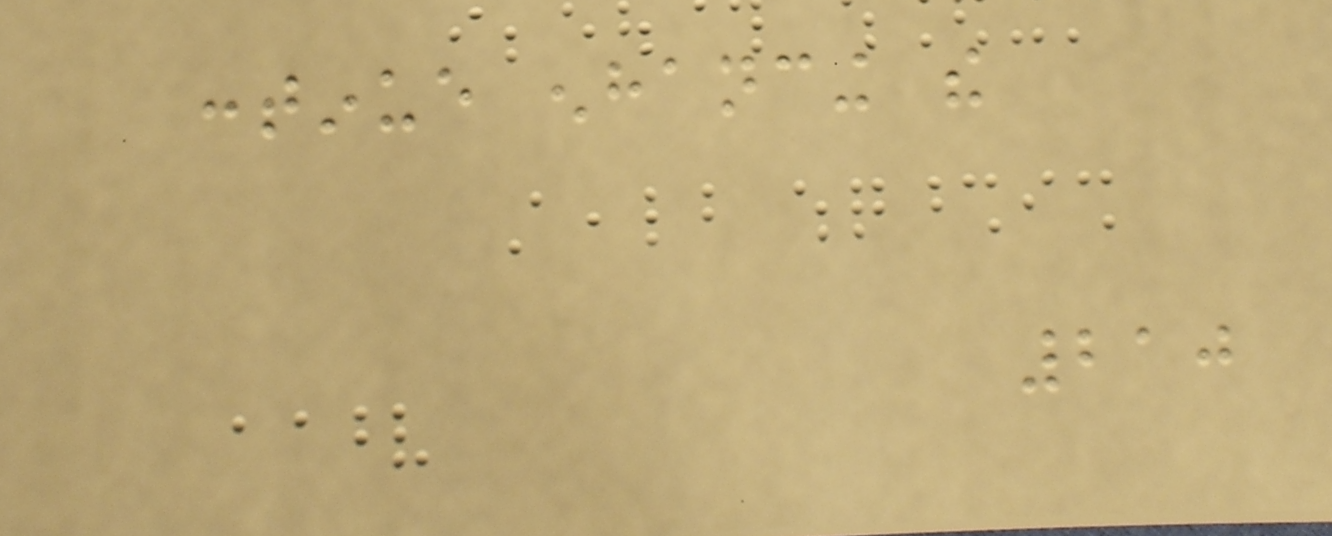continue enhancing the
210
